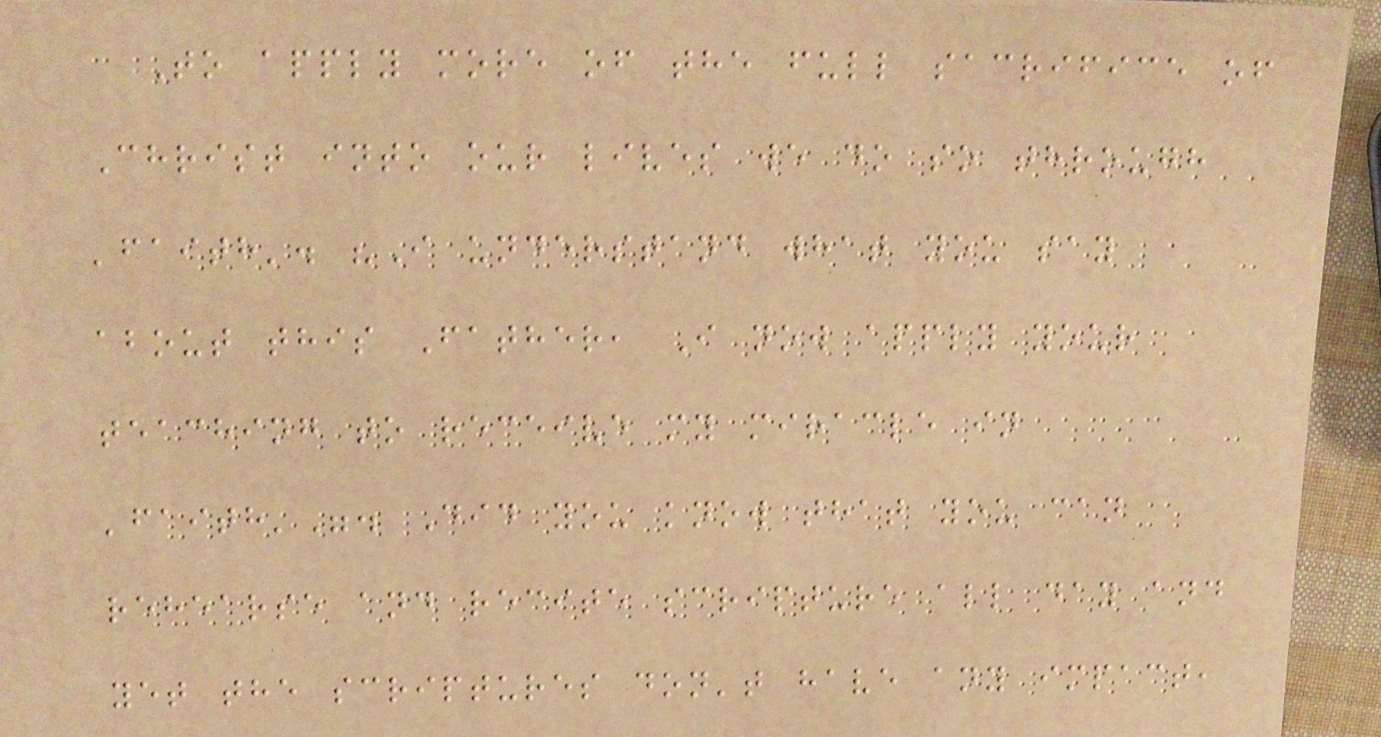To apply more of the full sacrifice of
Christ into our lives we do so through
'faith'. "I understand what you say
about this Father, I now apply your
teaching to receive my miracle in
'faith'". Did you know that you can
rehearse and recite scripture all day and
yet the scriptures don't have any impact,
